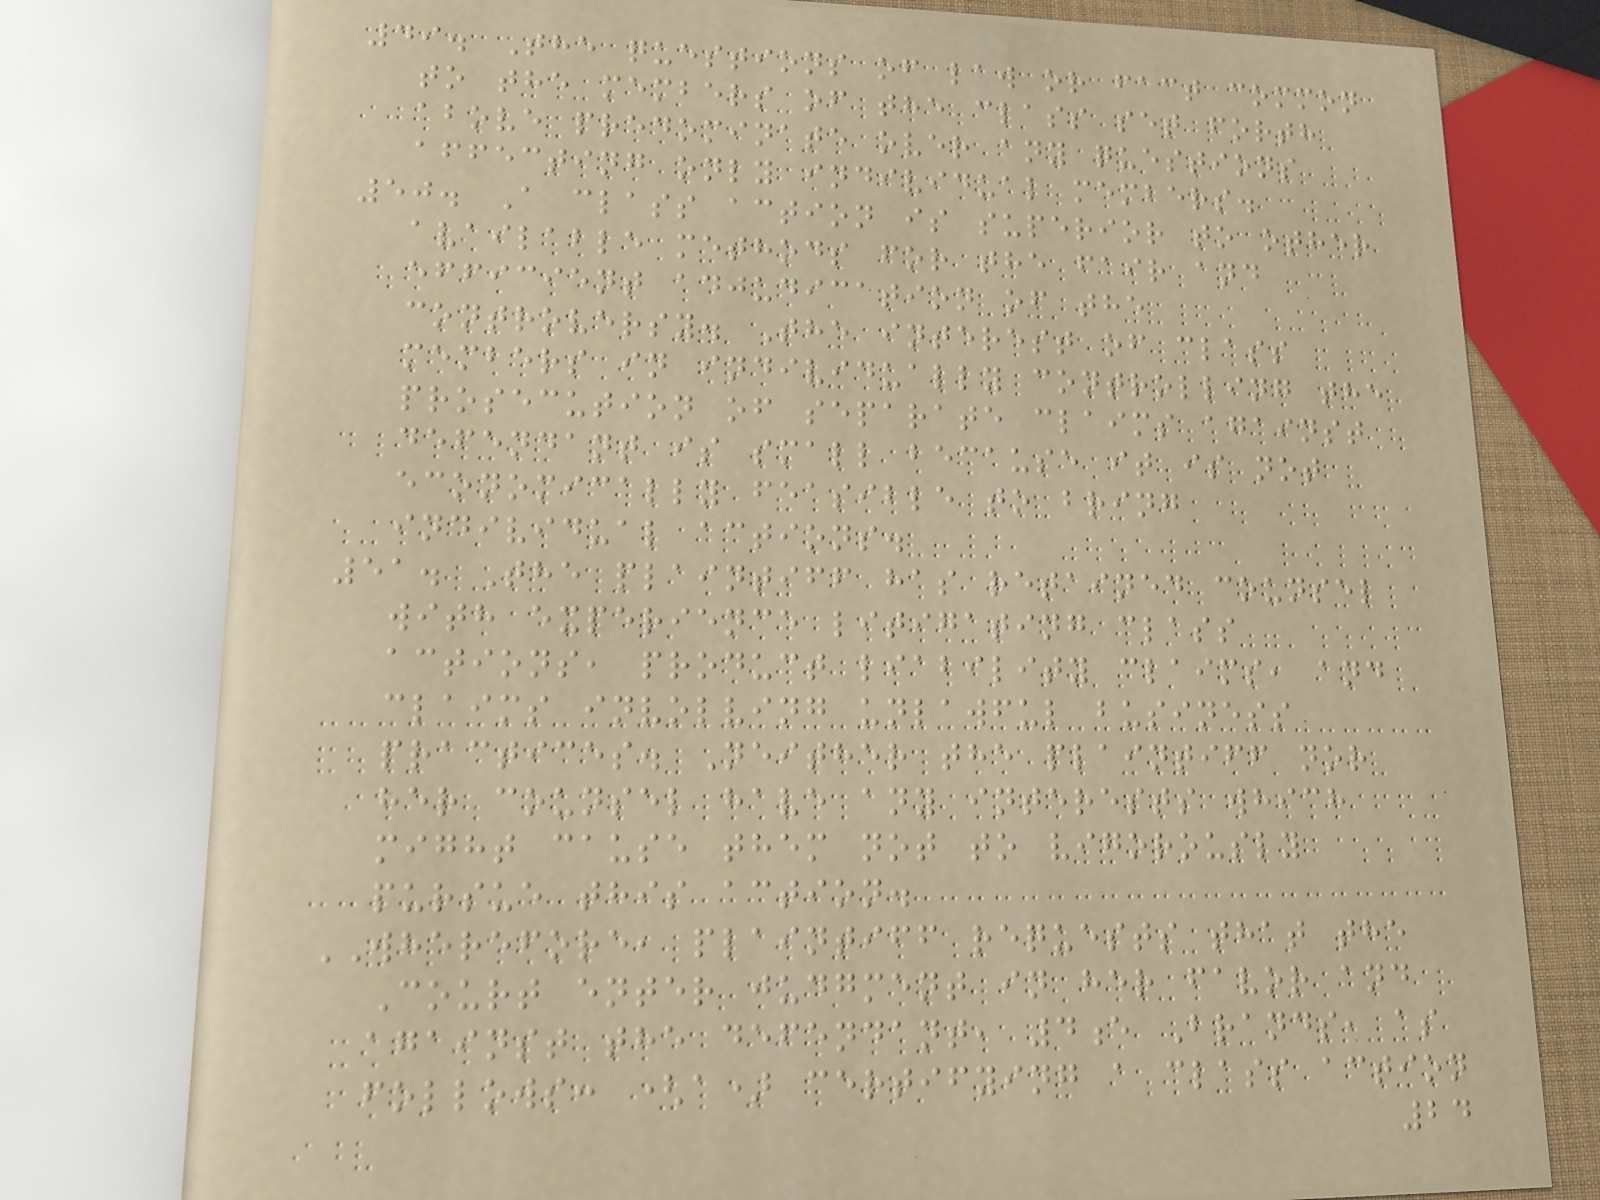49. The questions of law or fact common
to the members of the class set forth
above predominate over any questions
affecting only individual members.
50. A class action is superior to other
available methods for the fair and
efficient adjudication of the
controversy. The interest of class
members in individually controlling the
prosecution of separate claims against
defendant is small because it is not
economically feasible to bring
individual actions.
51. The plaintiff has retained counsel
with experience litigating class
actions, product liability claims, and
claims involving unlawful business
practices. Neither the plaintiff nor
her counsel have any interests which
might cause them not to vigorously
pursue this action.
WHEREFORE, plaintiff requests that the
Court enter judgment in her favor and
against the defendant, 4e Brands, as
follows: (a) certifying a class action
24
